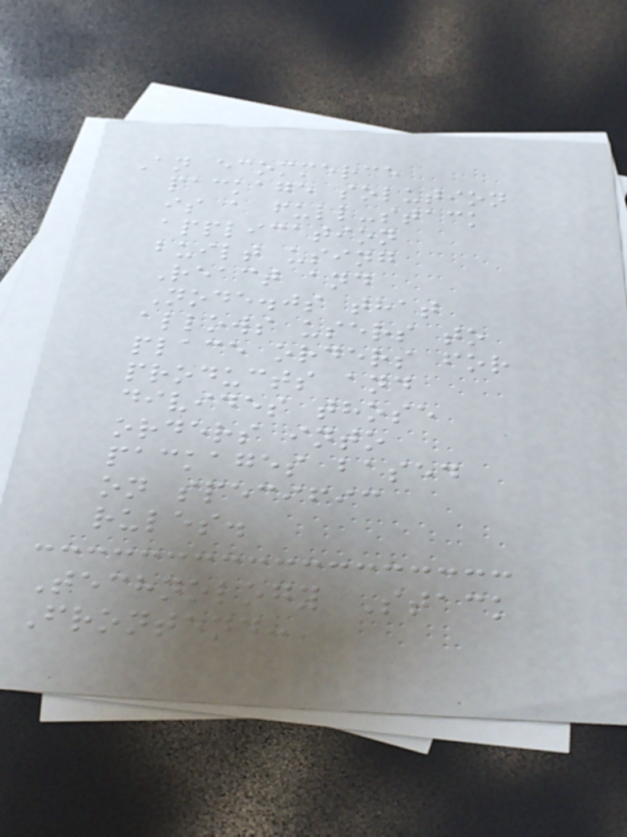An ecommerce
package solution
is a full-stack
application
built using
React and
Node.js that
allows users to
place orders for
products and
divides those
orders into
packages based
on specific
rules.
Technology Stack
Frontend:
